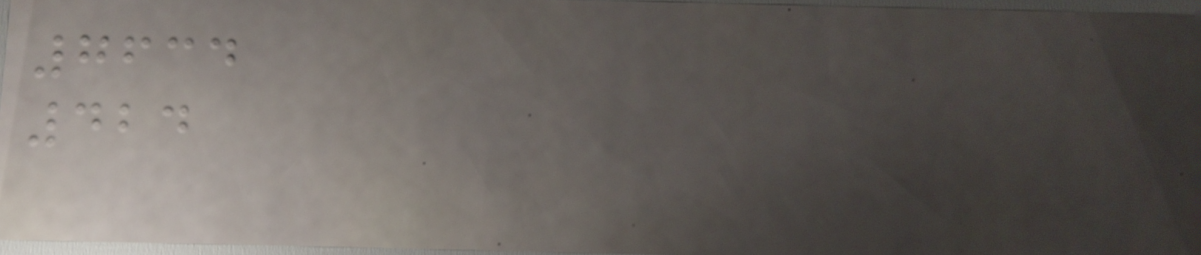7634
424
